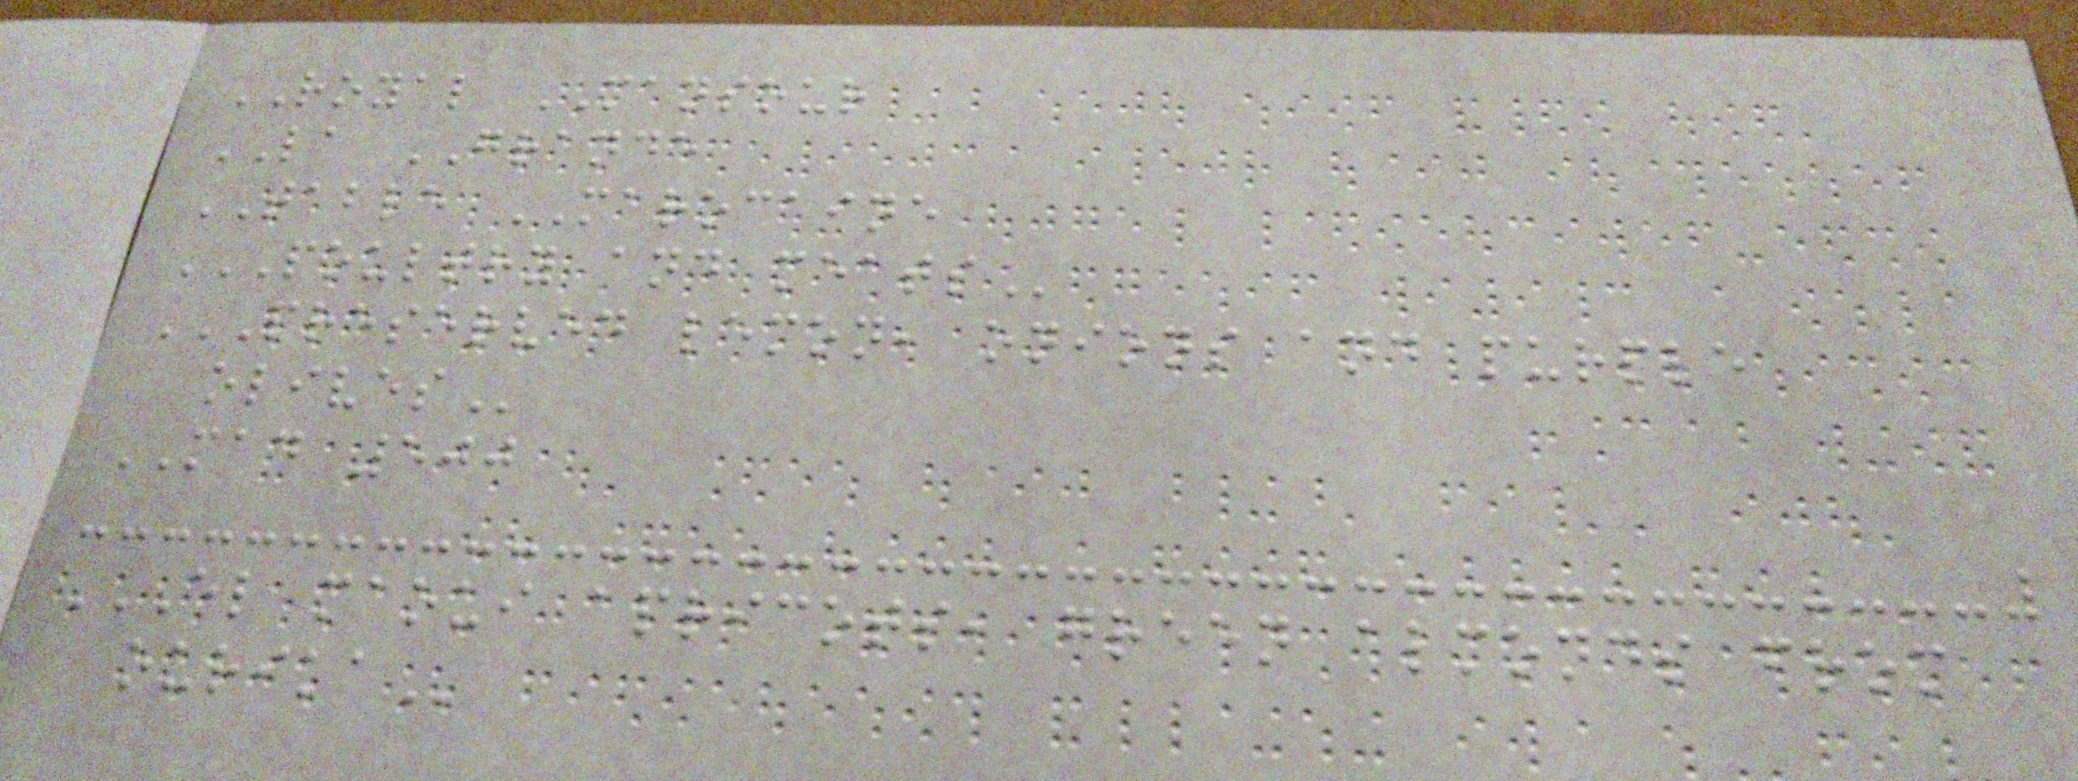ROYAL MANSOUR
LA GRANDE
TABLE MAROCAINE
POULTRY AND MEATS
PRESERVED LEMON, ONIONS AND PURPLE
OLIVES
MAD 500
EL MAOUI APRICOTS, GREEN ALMONDS FROM
OURIKA
